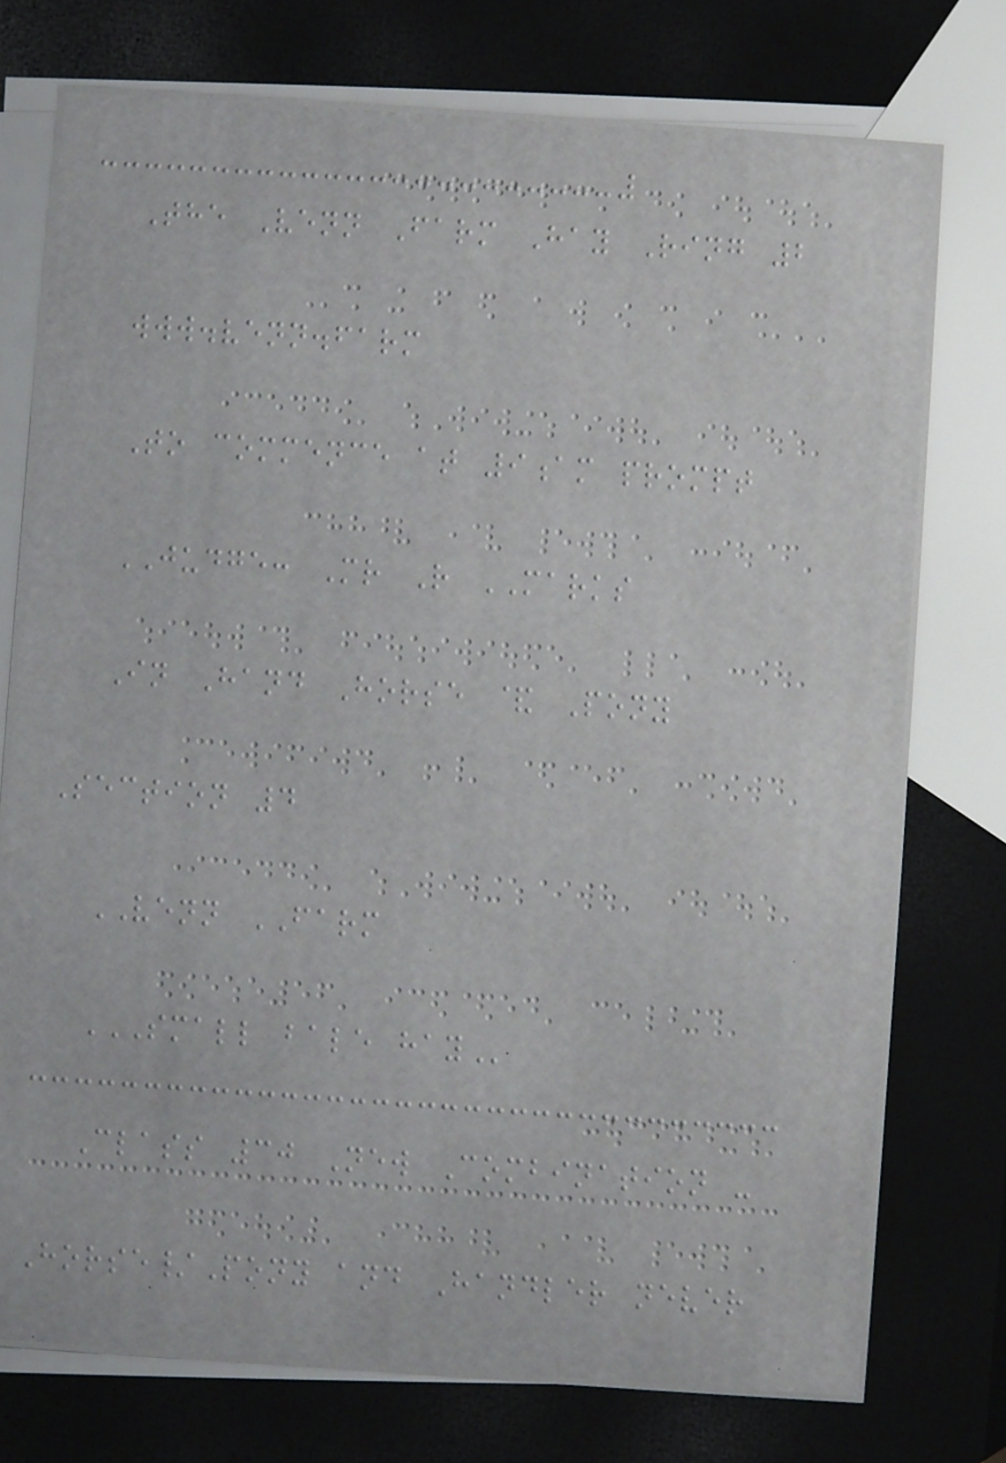The Venn Farm Hay Ring 2
www.venn.farm
To commence at 9am prompt
JUDGE: Mr R MARKS
In Hand Horse & Pony
Section 4
VENN FARM
SMALL BALE HAY
Class 30 New Combination -
Horse/Pony and Handler never
